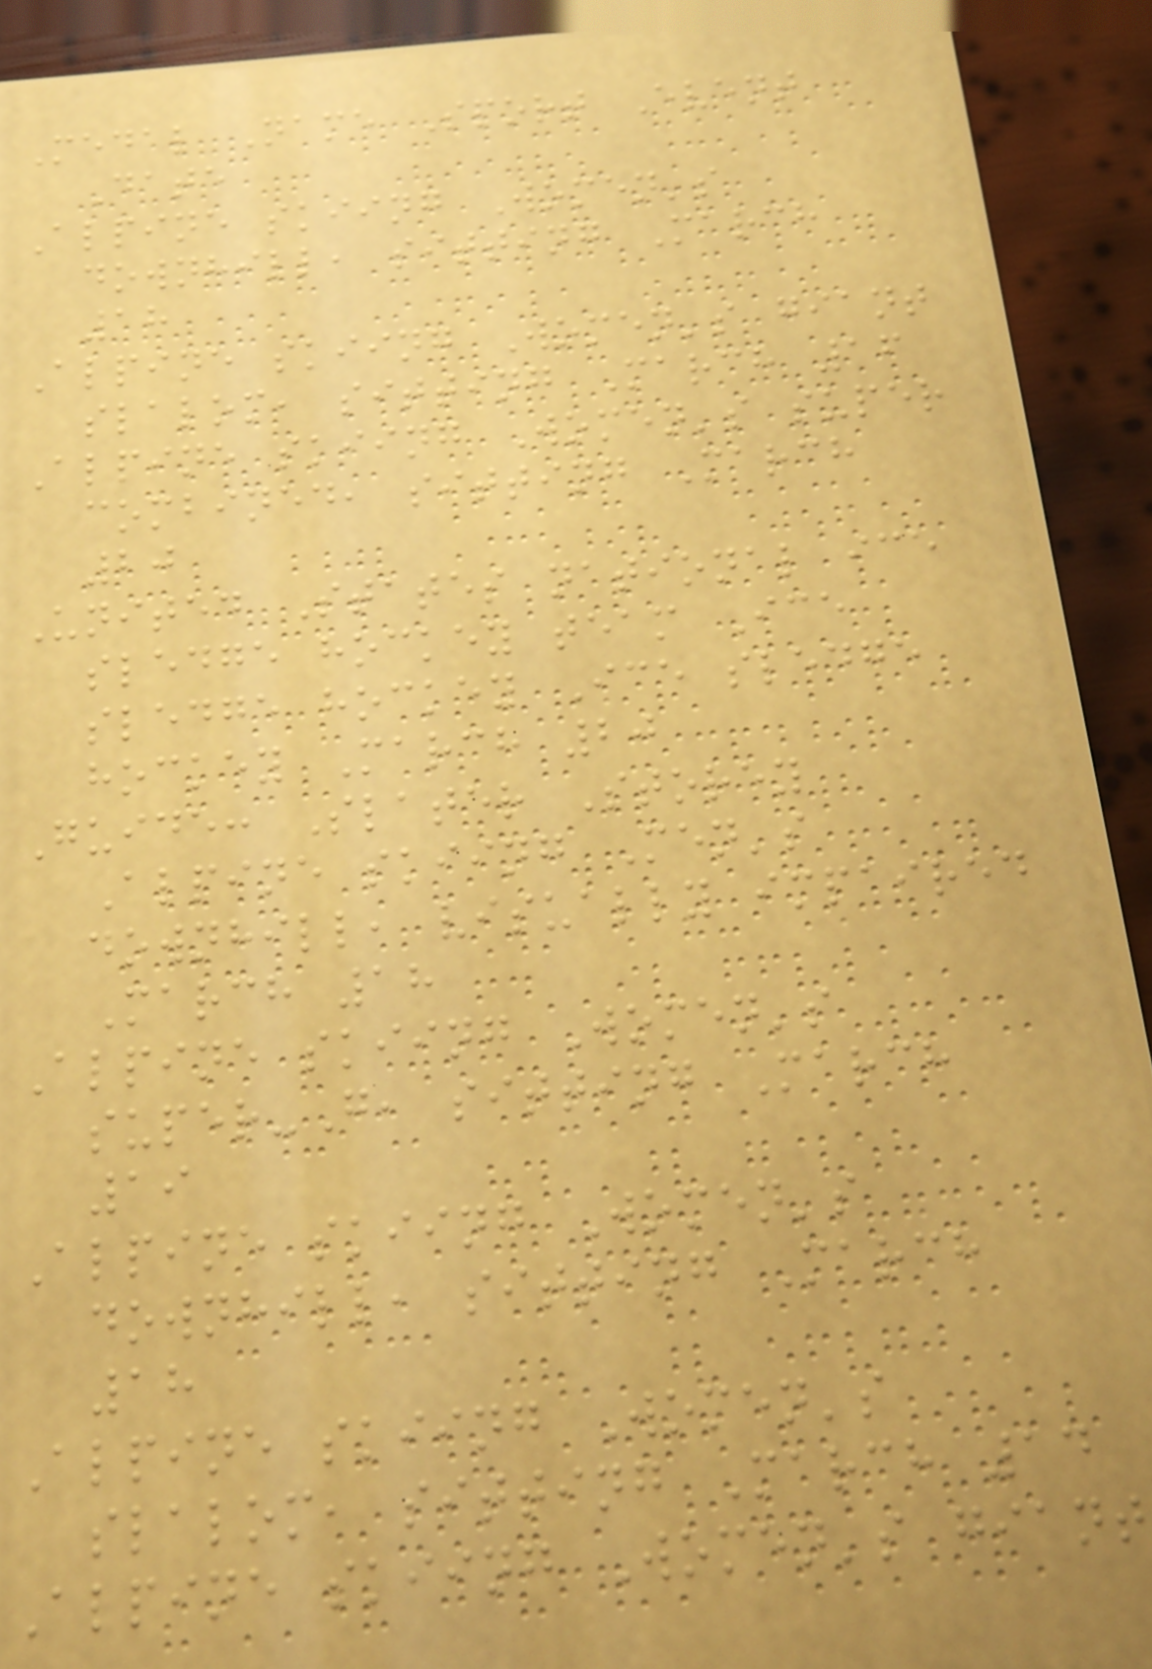Medal Name Sport Event
Date
Alpine skiing Women's
downhill, sitting March
18
Alpine skiing Women's giant
slalom, sitting March 16
Alpine skiing Women's super
combined, sitting March
20
United States national ice
sledge hockey team Ice
sledge hockey Ice sledge
hockey March 20
Guide: Slater Storey
Alpine skiing Men's
downhill, visually impaired
March 18
Alpine skiing Women's
super-G, sitting March
19
Alpine skiing Women's
downhill, sitting March
18
Alpine skiing Women's
slalom, sitting March 14
Alpine skiing Women's giant
